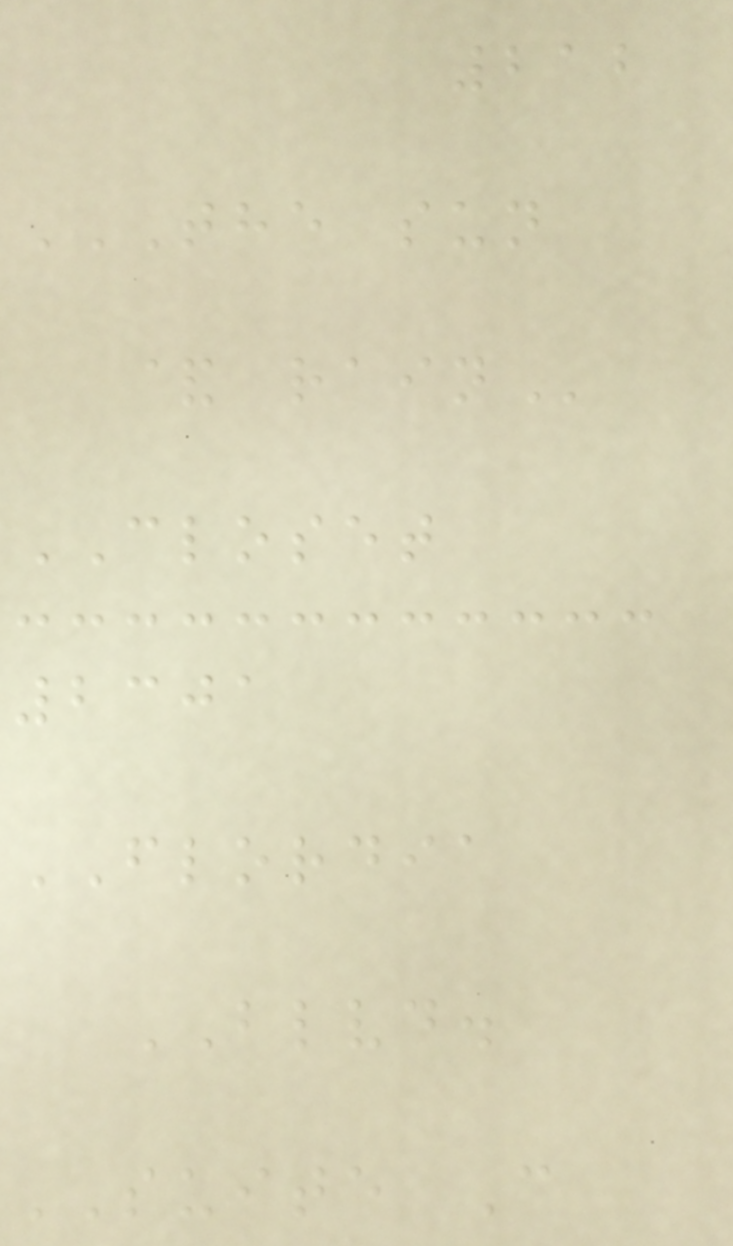212
THE SUN
& RAIN
CLOSET
2301
FLORDIA
BLVD.
SUITE C
